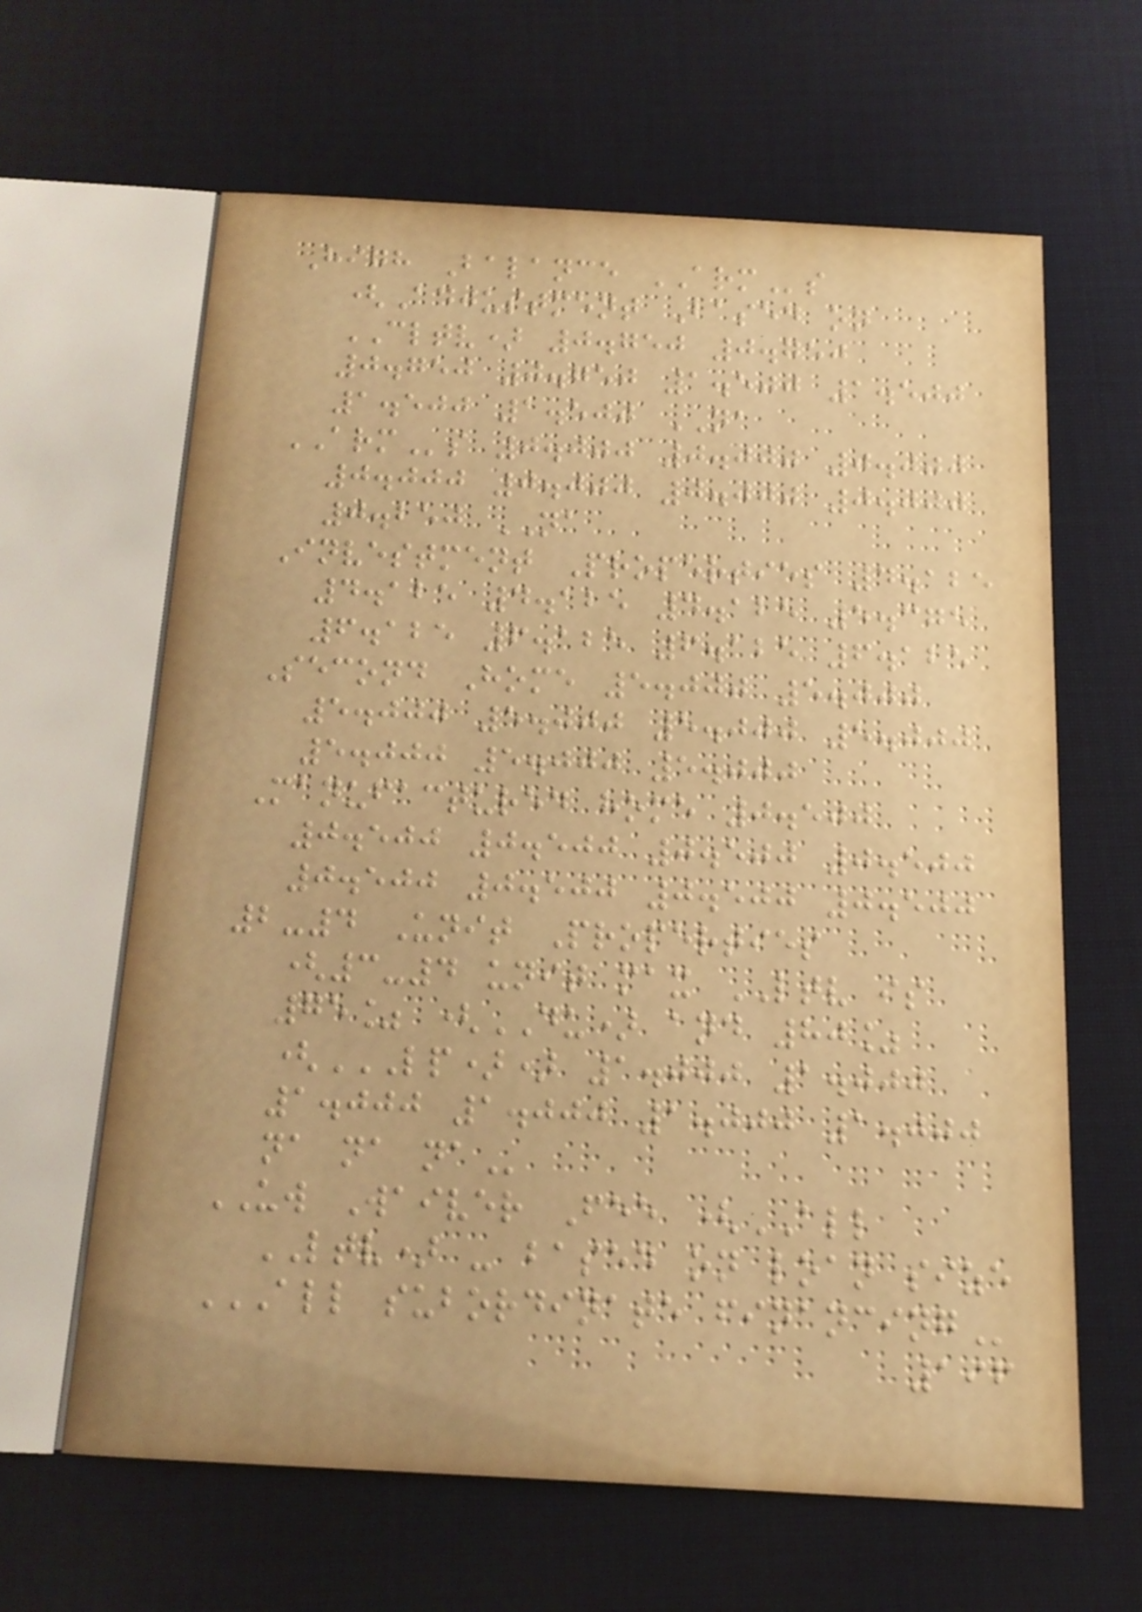High Balance ARMs
(Adjustment Based on
CLTV) 0.750 0.750
0.750 0.750 1.500 1.500
1.500 1.500 NA
ARMs 0.000 0.000 0.000
0.000 0.000 0.000 0.000
0.250 NA
Investment Properties 4.125
4.125 4.125 4.125 5.375
6.125 6.125 6.125 6.125
Second Home 5.000 5.000
5.000 5.000 5.000 5.000
5.000 5.000 5.000
Manufactured home 0.500
0.500 0.500 0.500 0.500
0.500 0.500 0.500 0.500
2-4 Unit Properties
(3-4 unit max LTV is
75% (DU) and 80%
(LP)) 1.000 1.000
1.000 1.000 1.000 1.000
NA NA NA
UW Waiver Fee (ALL
LTV) - based on loan size
ALL SUBORDINATE FINANCING
196
